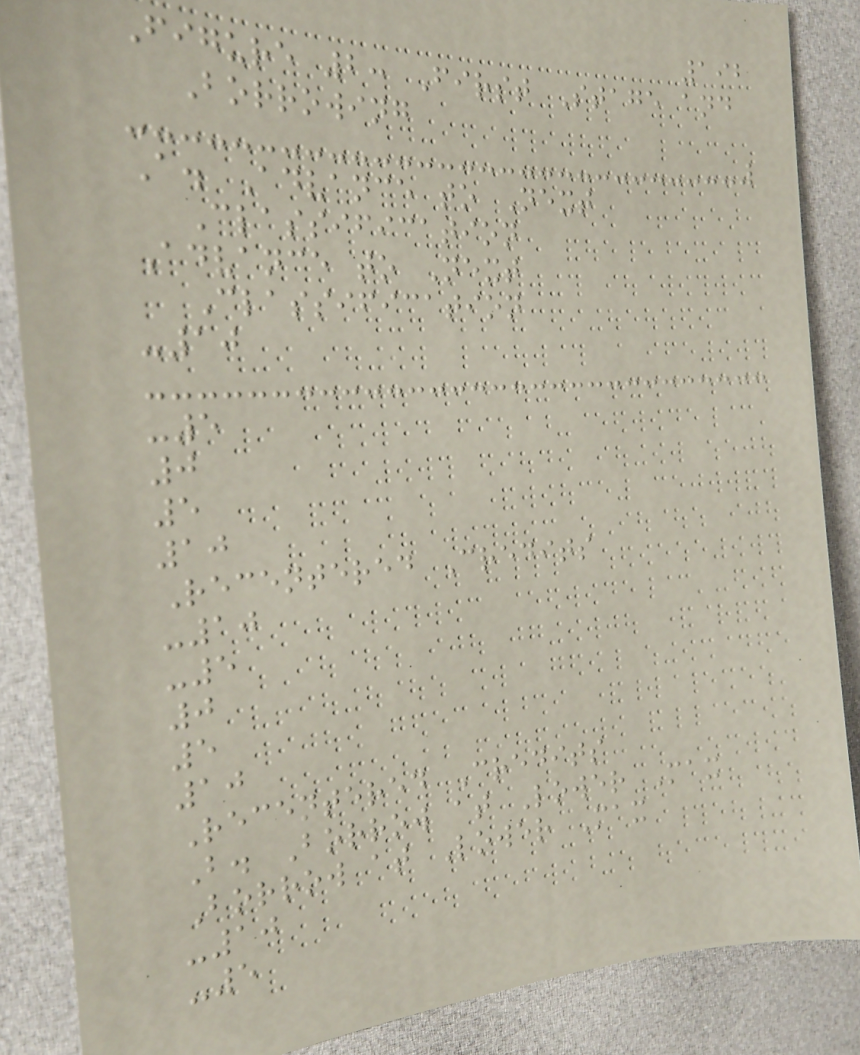192
Figure 2: First Stage and
Borrowing
A. Advance to Next
Classification
Advance to Next
Classification
-10
-5
0
5
10
Recentered Credits
-10
-5
0
5
10
Recentered Credits
B. Borrow at Lower Max
Borrow at Lower Max
-10
-5
